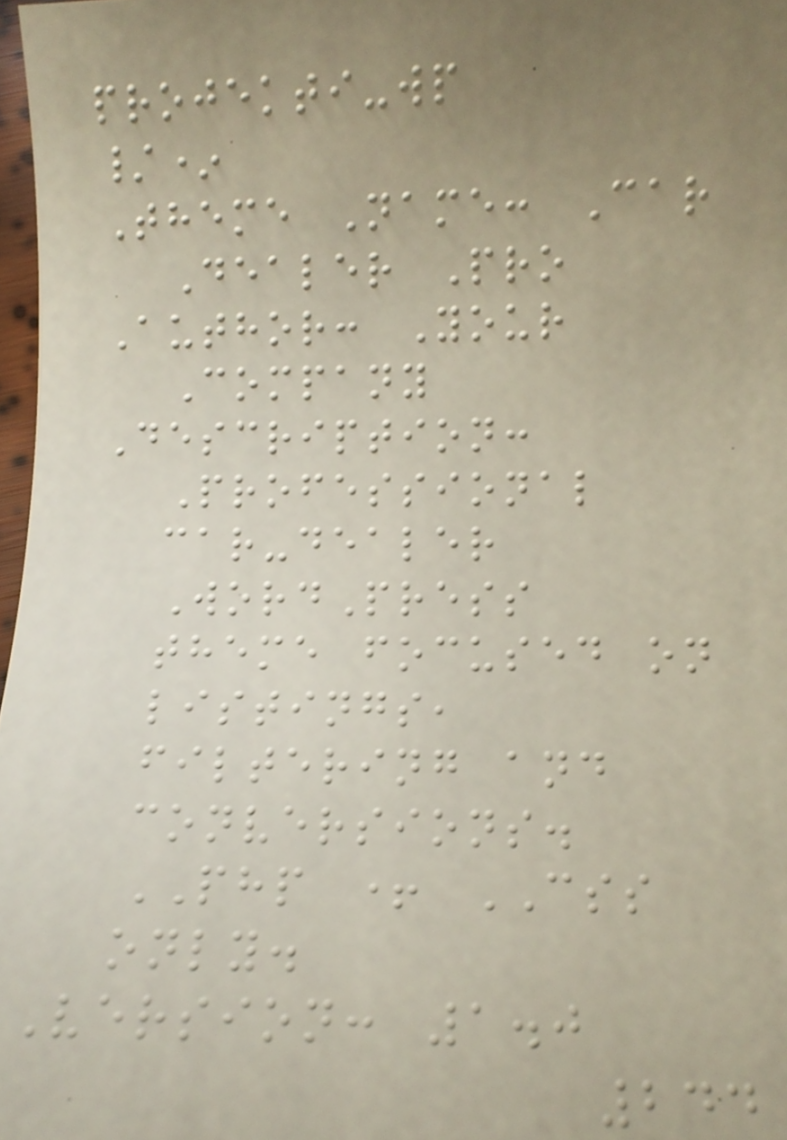projekti-wp
/*
Theme Name: Car
Dealer Pro
Author: Your
Company
Description:
Professional
car-dealer
WordPress
theme focused on
listings,
filtering and
conversions.
PHP + CSS
only.
Version: 1.0
244
